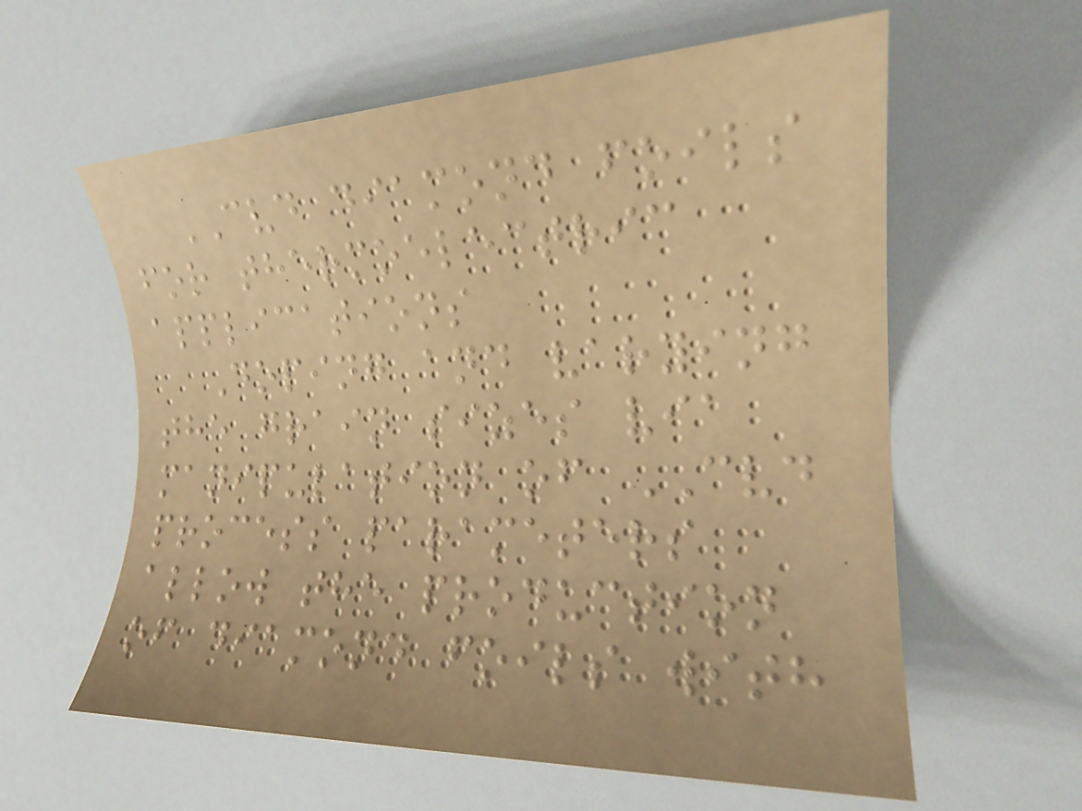CVD diamond foils
for thermoelectric
applications
Doping and varying
the grain sizes via
manipulation of CVD
process parameters
allow the production
of diamond foils with
